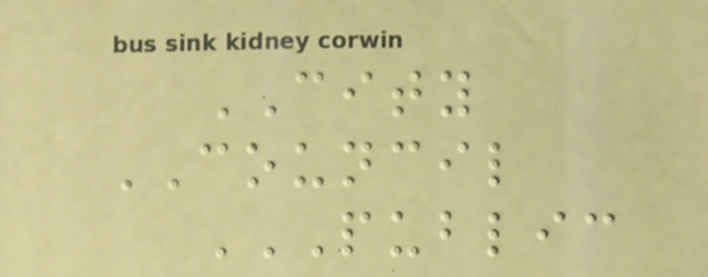CITY
COUNCIL
PUBLIC
